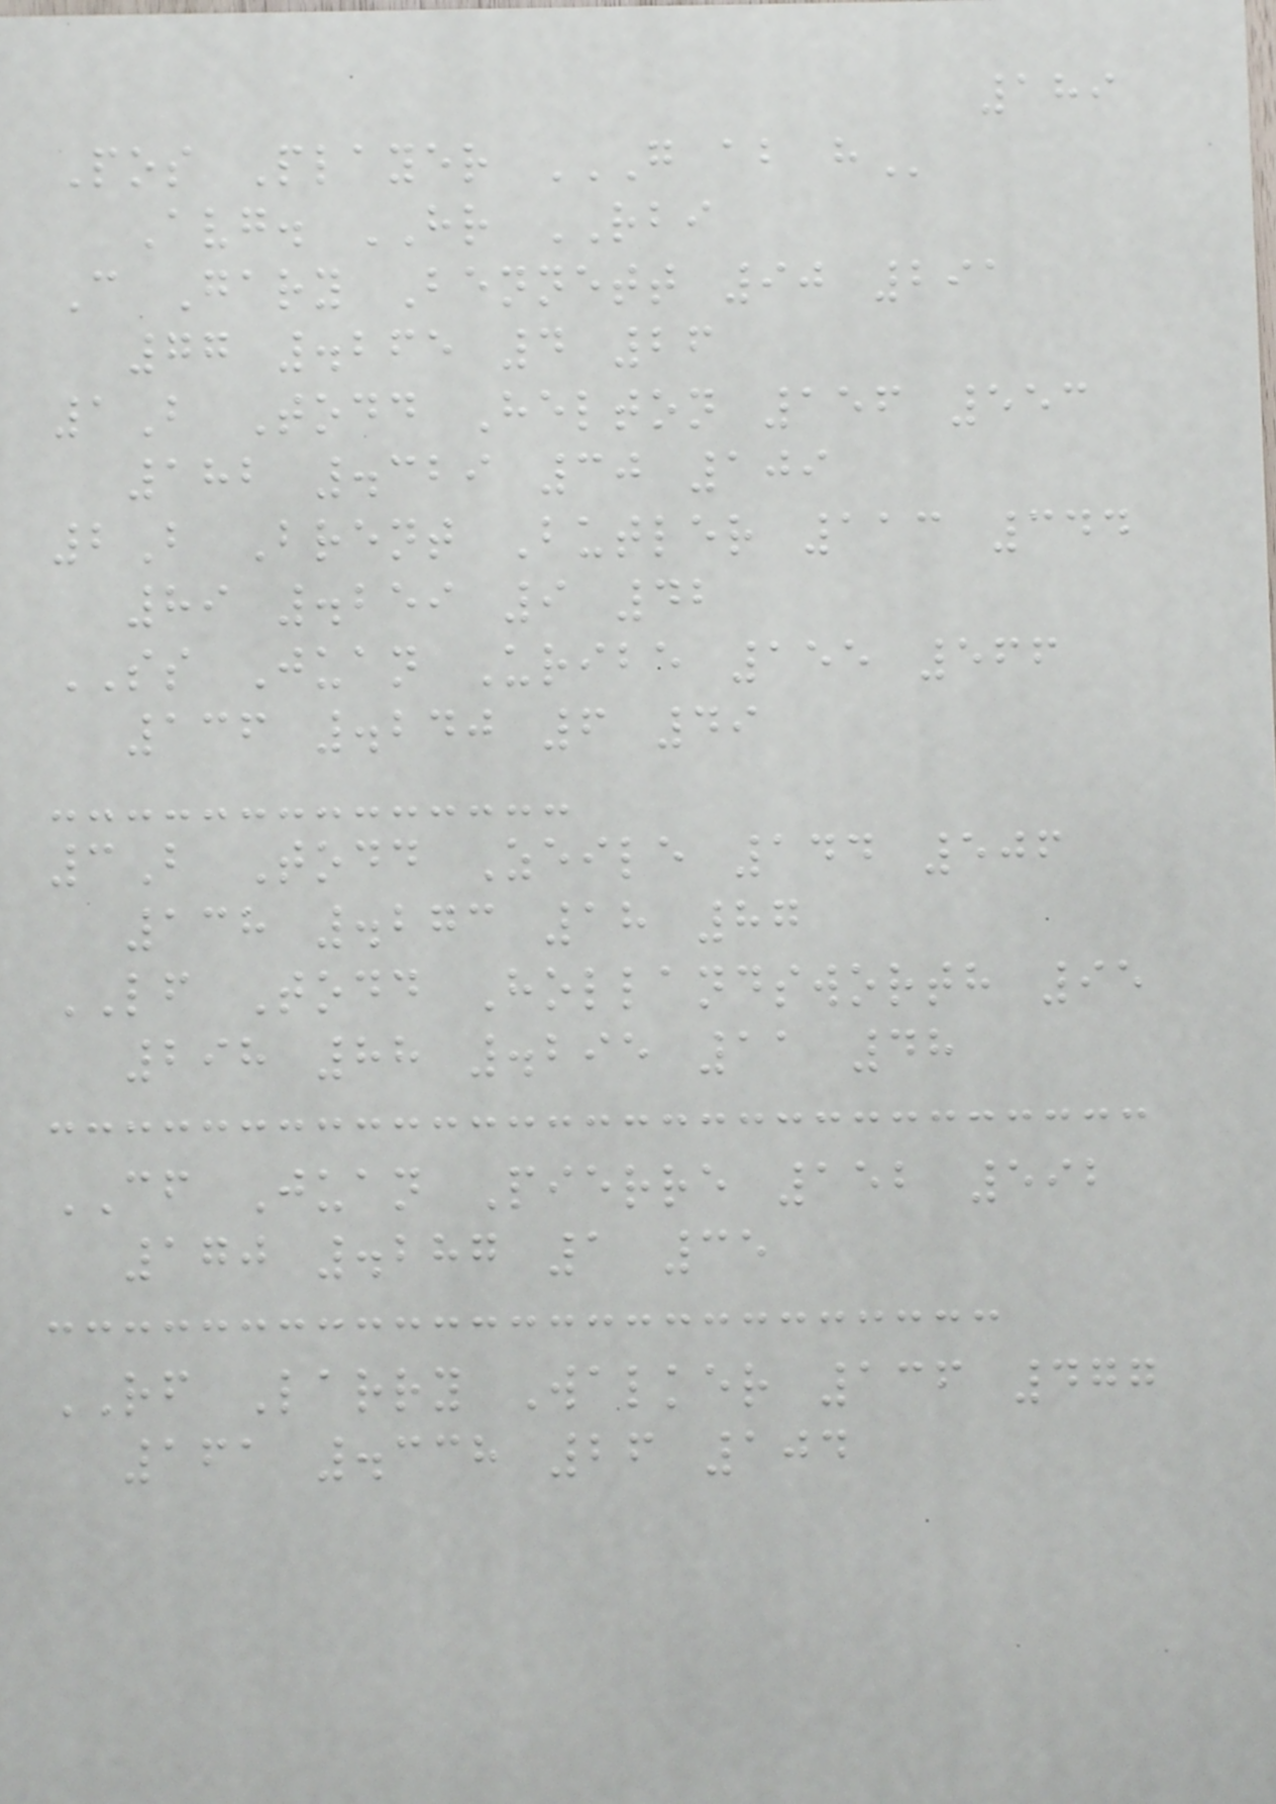189
Pos Player G AB H
Avg. HR RBI
C Gary Bennett 90 291
77 .265 4 26
1B Todd Helton 156 553
182 .329 30 109
2B Brent Butler 113 344
89 .259 9 42
SS Juan Uribe 155 566
136 .240 6 49
3B Todd Zeile 144 506
138 .273 18 87
LF Todd Hollandsworth 95
298 88 .295 11 48
CF Juan Pierre 152 592
170 .287 1 35
RF Larry Walker 136 477
161 .338 26 104
